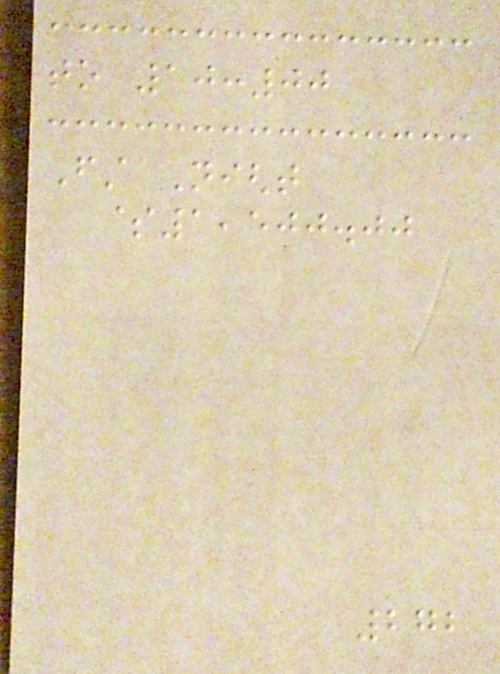to 10:00
First Night
$1,500.00
272
